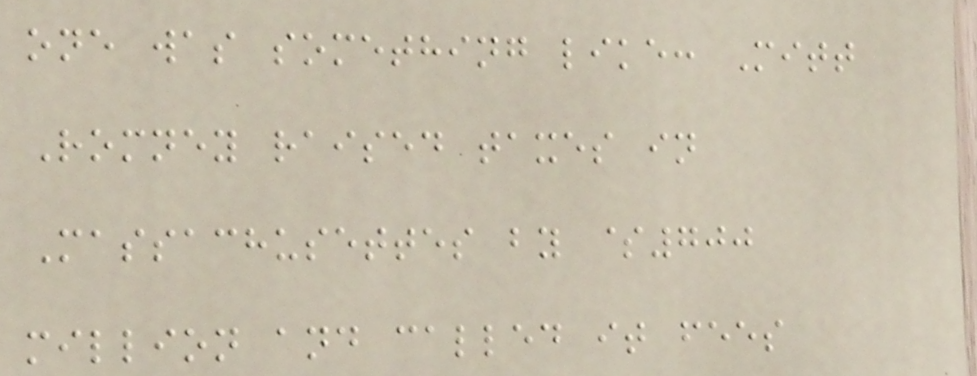one was something like: Mitt
Romney raised taxes in
Massachusettes by $700
million and called it fees
